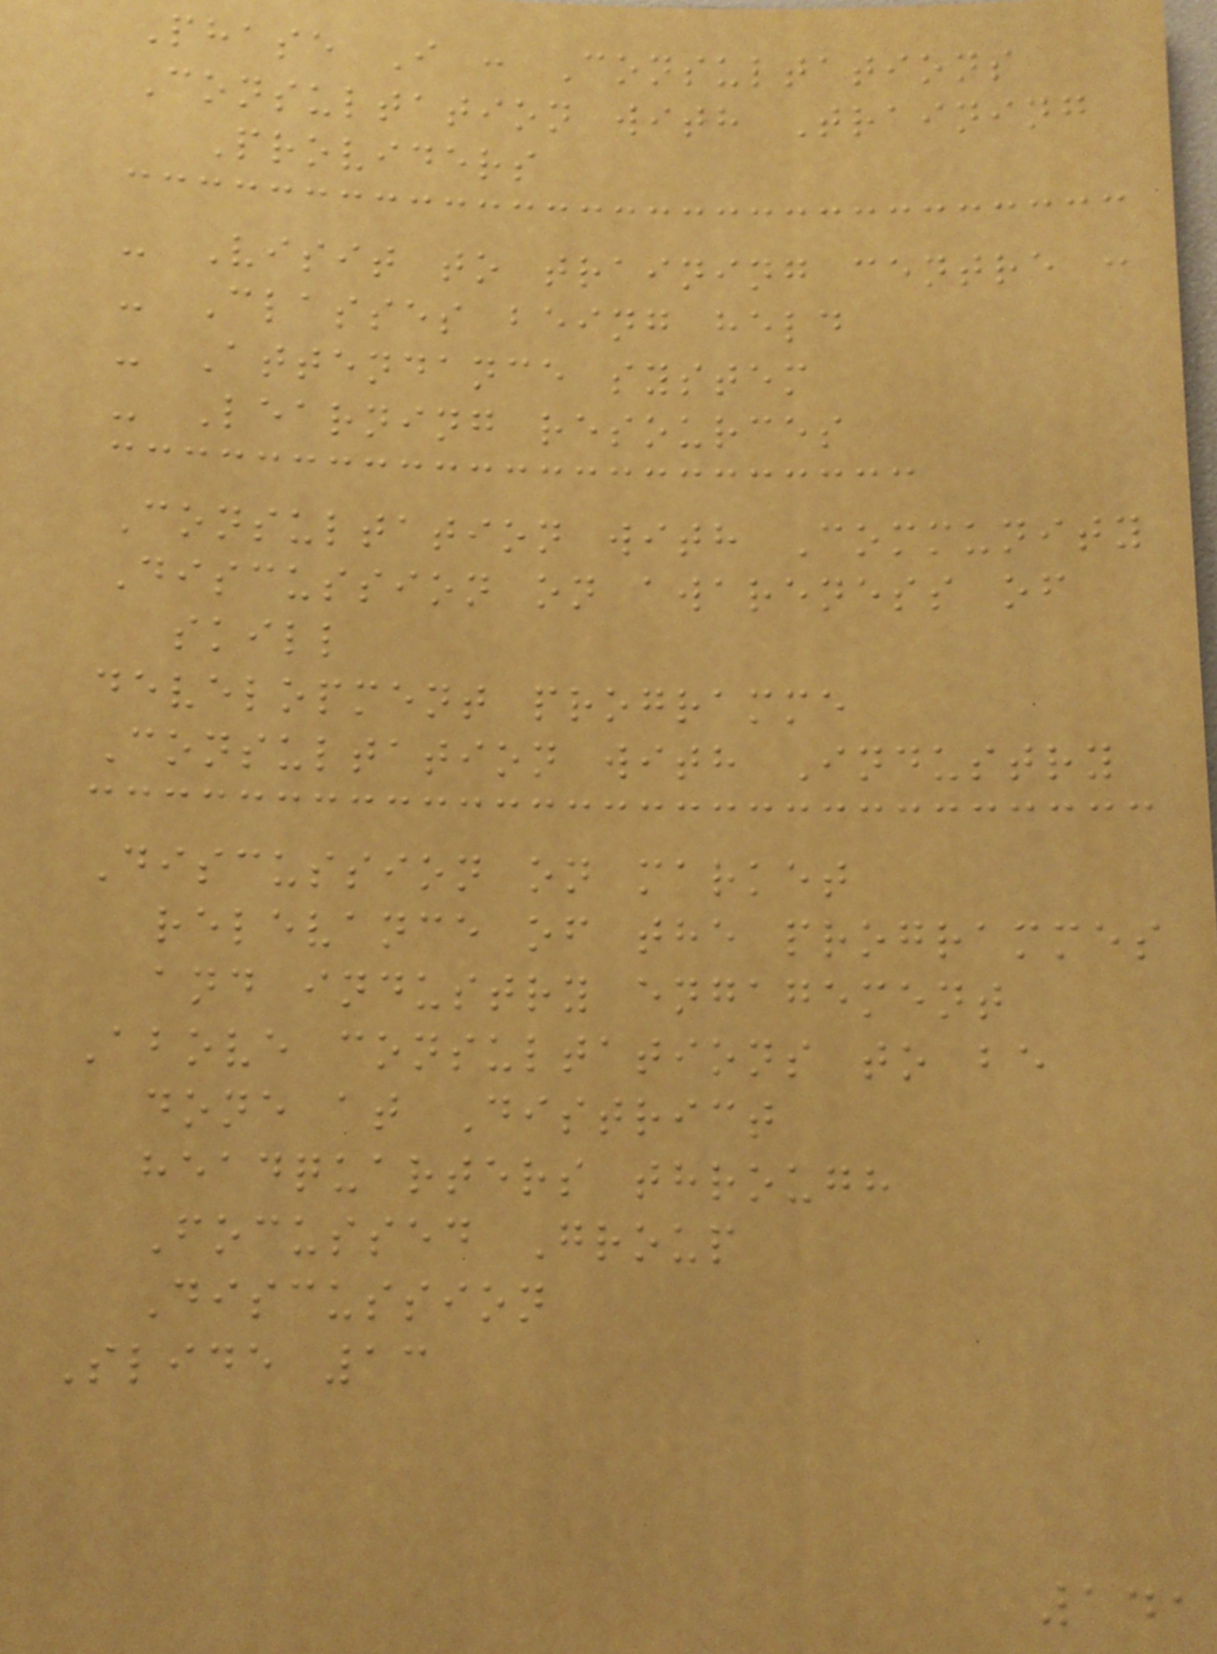Phase I : Consultations
Consultation with Training
Providers
- Visit to training centre :
- Classes being held
- Attendance system
- Learning resources
Consultation with Community
Discussion on awareness of
skill
development programme
Consultation with Industry
Discussion on market
relevance of the programmes
and industry engagement
Above consultations to be
done at District
headquarters through
Focussed Group
Discussion
Slide 13
141
